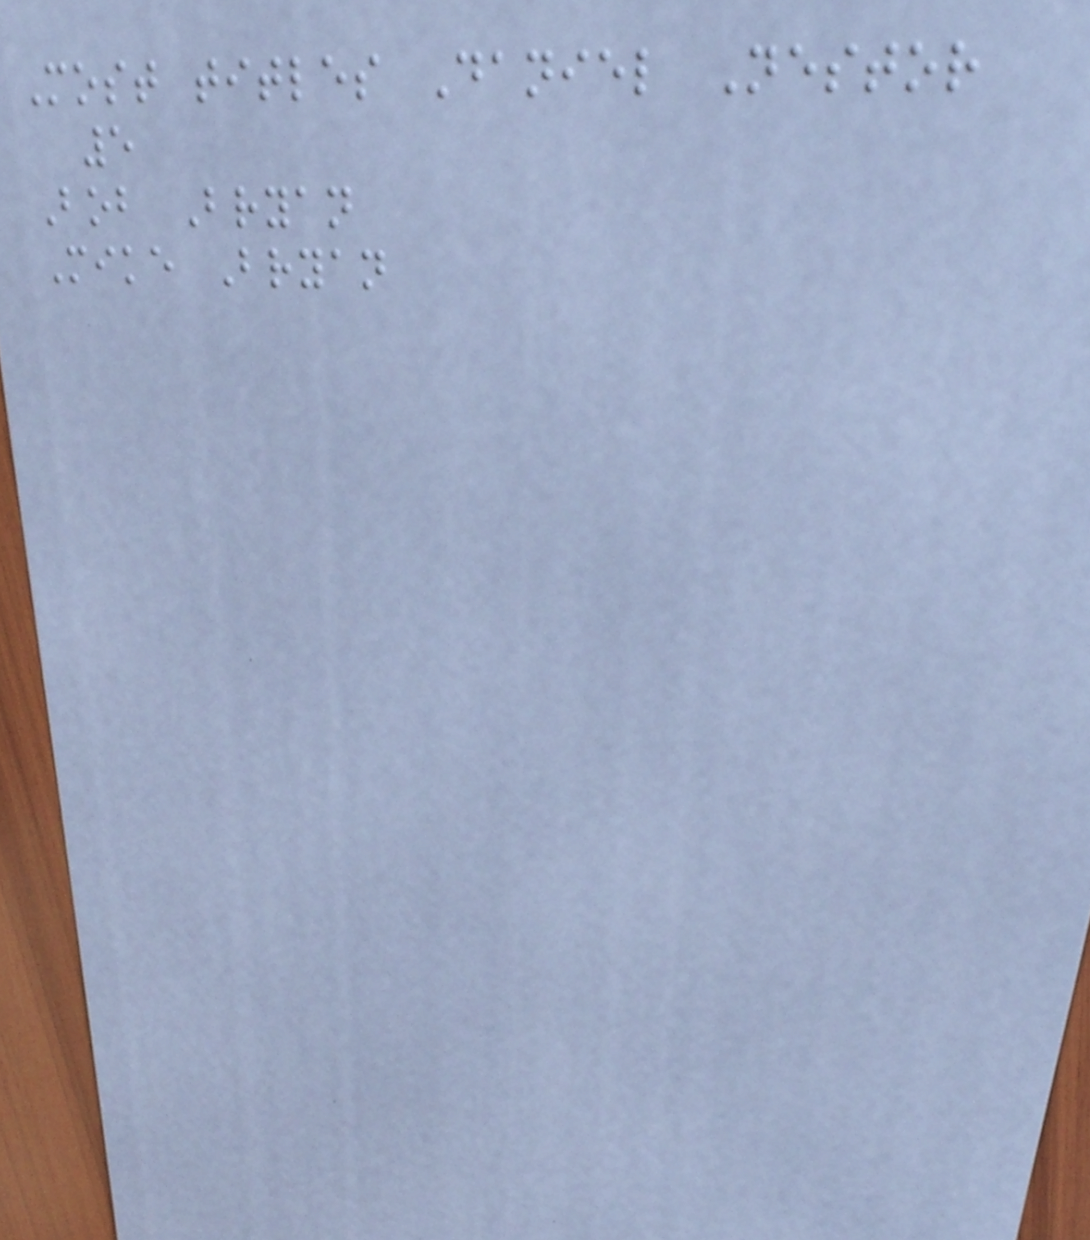Most titles Daniel Nestor
5
Bob Bryan
Mike Bryan
